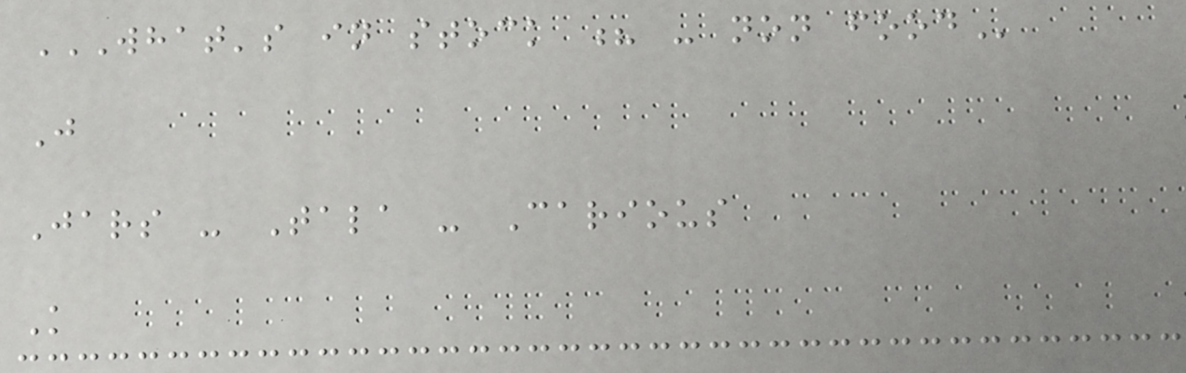WHAT'S IN STOCK ? - NON FOOD
J
Jars - Tala - Carious
K
